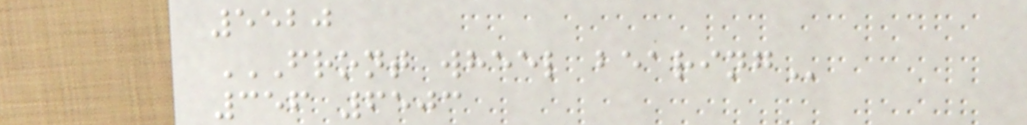5520
FRONT WHEEL BEARING
356 6503
